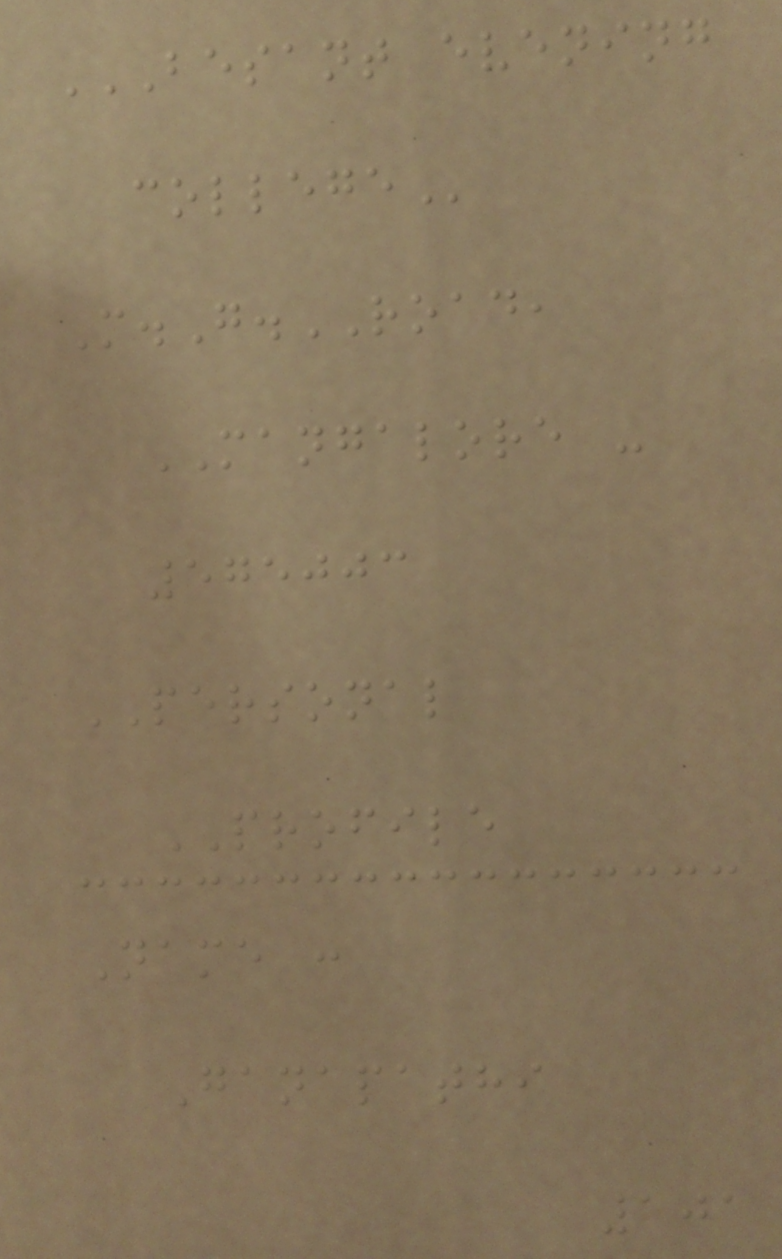BESANT EVENING
COLLEGE
M.G.ROAD,
MANGALORE -
575003
PERSONAL
PROFILE
Name :
Ganapathi
101
